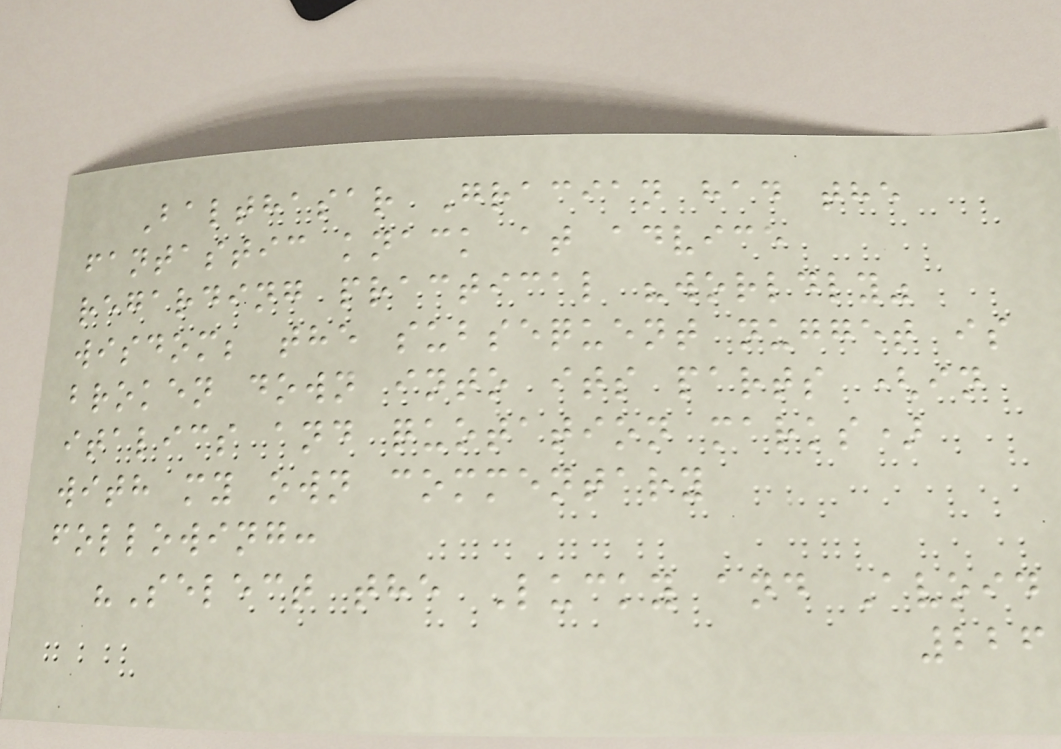Balthasar Gracian had the
fantastic knack at advice
regarding practical "worldly"
wisdom; the subsequent nugget is
broken down into its parts (in
italics and quotation marks)
with my own commentary
following:
"Select the Lucky and Avoid
226
